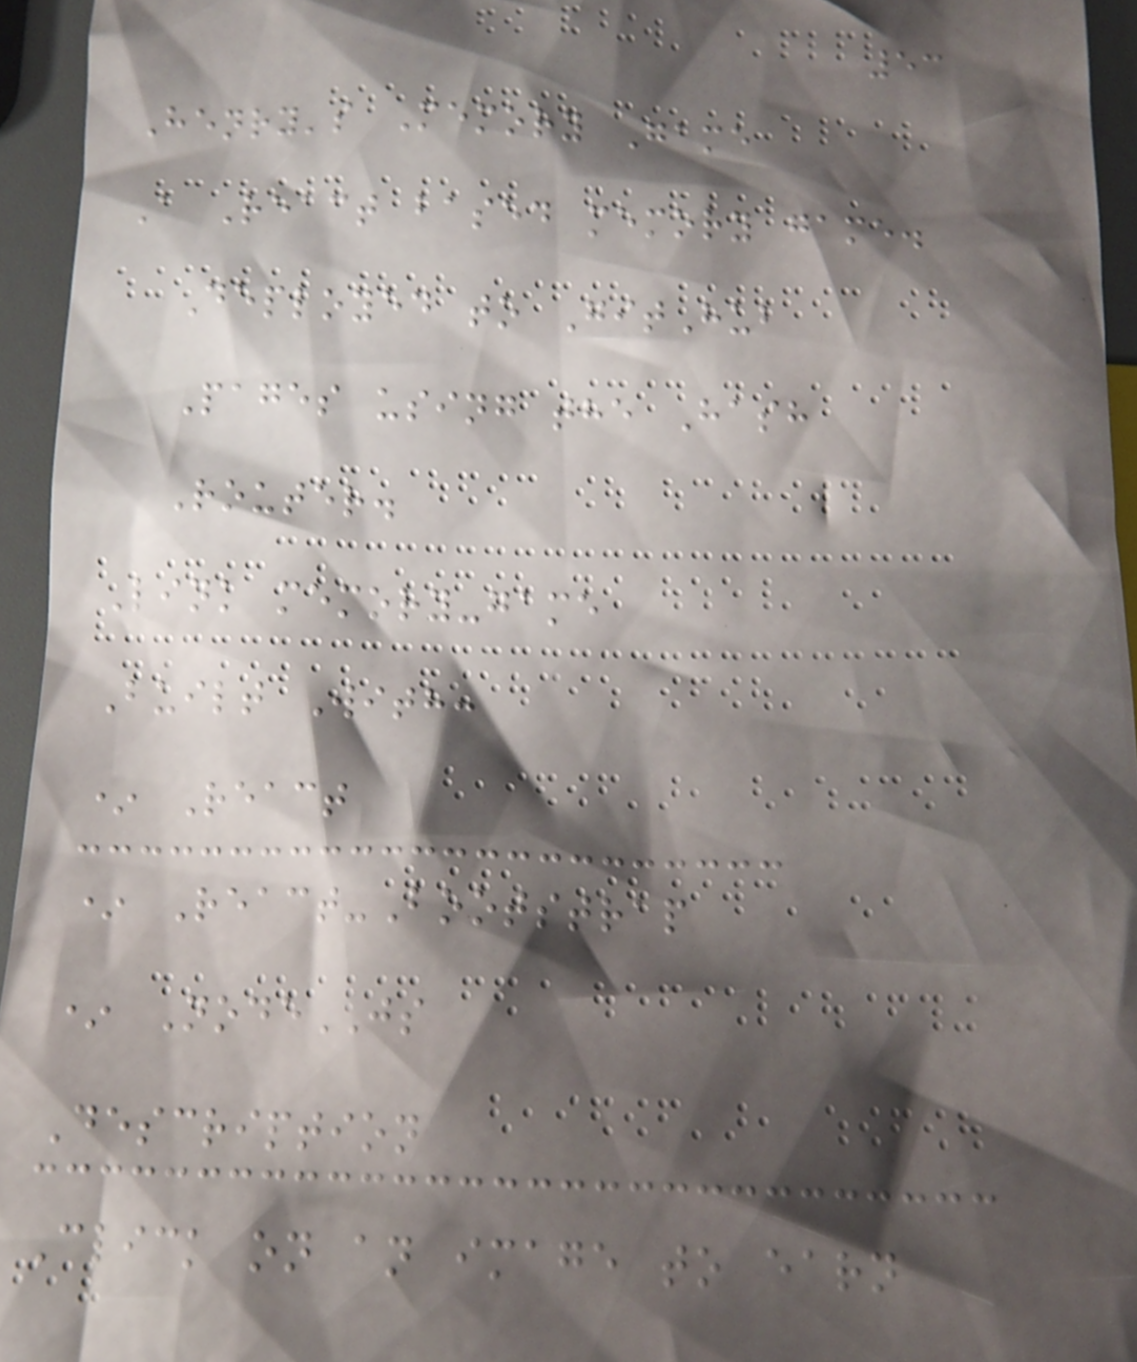53
Henry's Memory Game
A React based memory game.
Deployed to GitHub
Pages using the Hash
Router.
Link memory-game
Built With:
* React
* React-Bootstrap
* NodeJS
Description
Click on an image to earn
